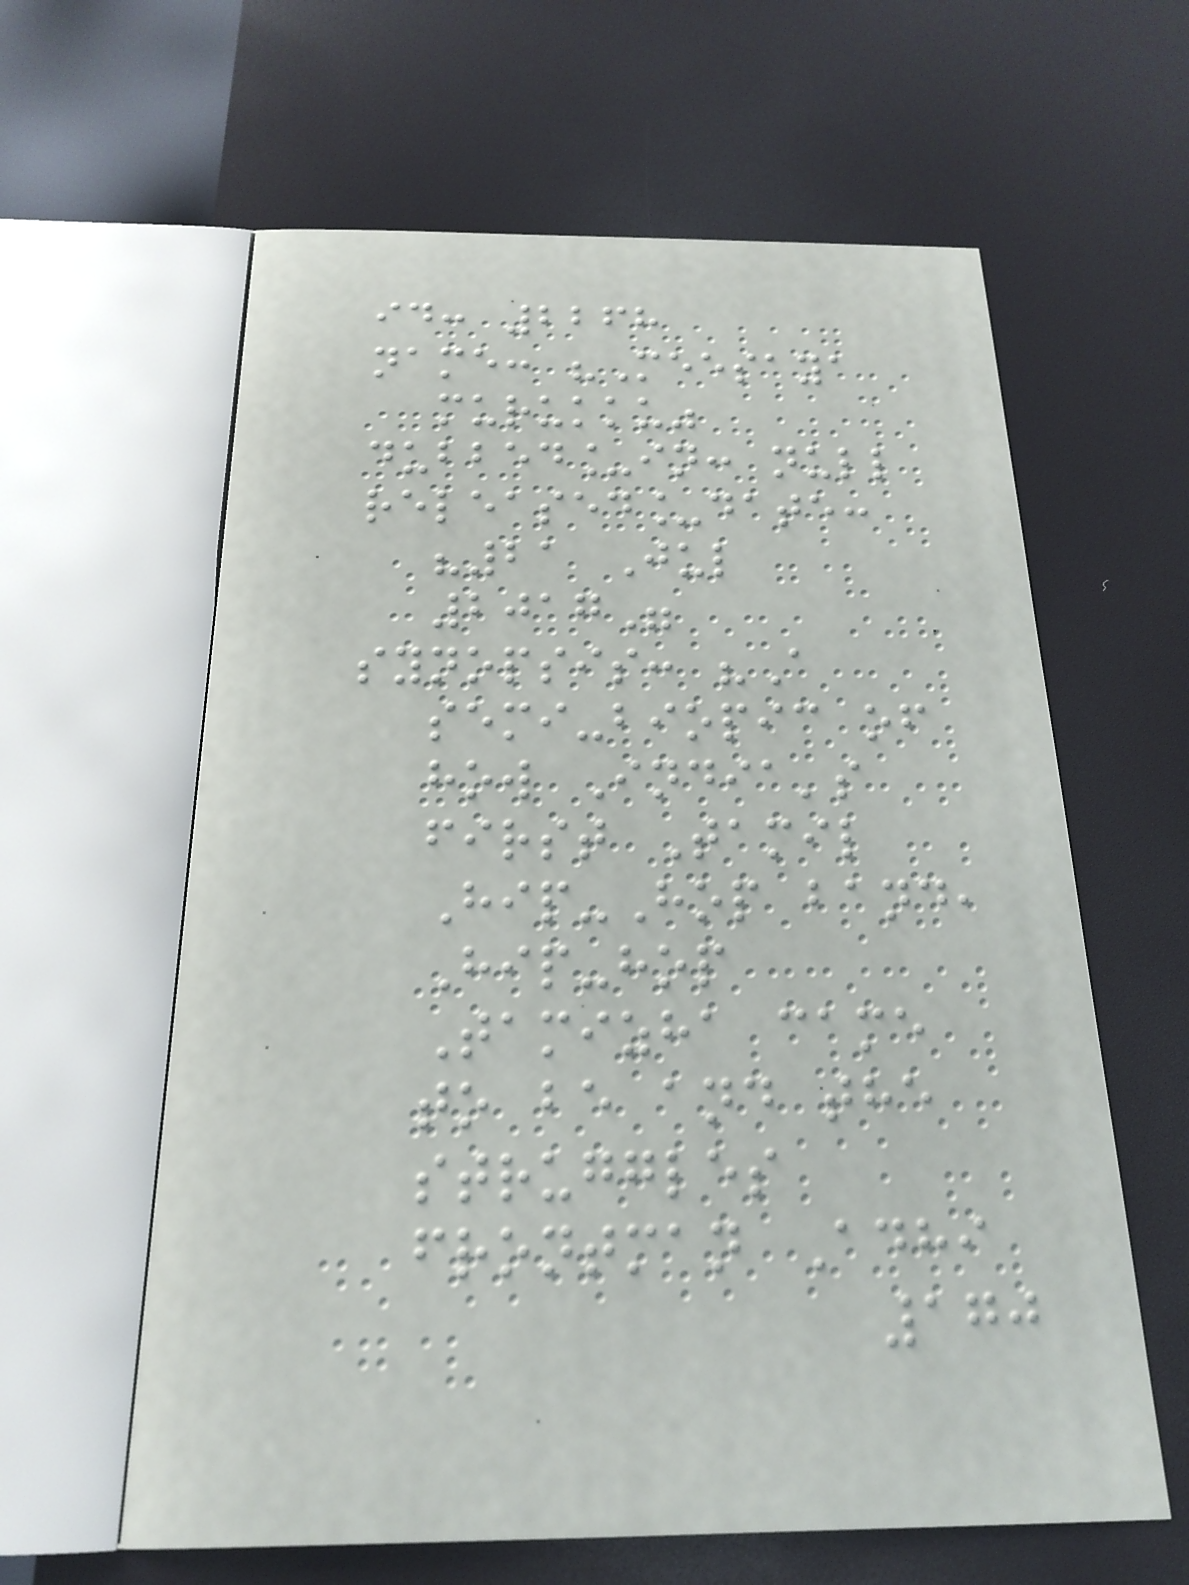id: 2268
name: "Meesaya
murukku"
dubbed_in: null
released_date:
"21 Jul
2017"
synopsis: "A
semi-biopic of
how India's
first Tamil
Hip-Hop band,
Hip-hop
Tamizha came
to be and the
struggles
frontman Adhi
170
